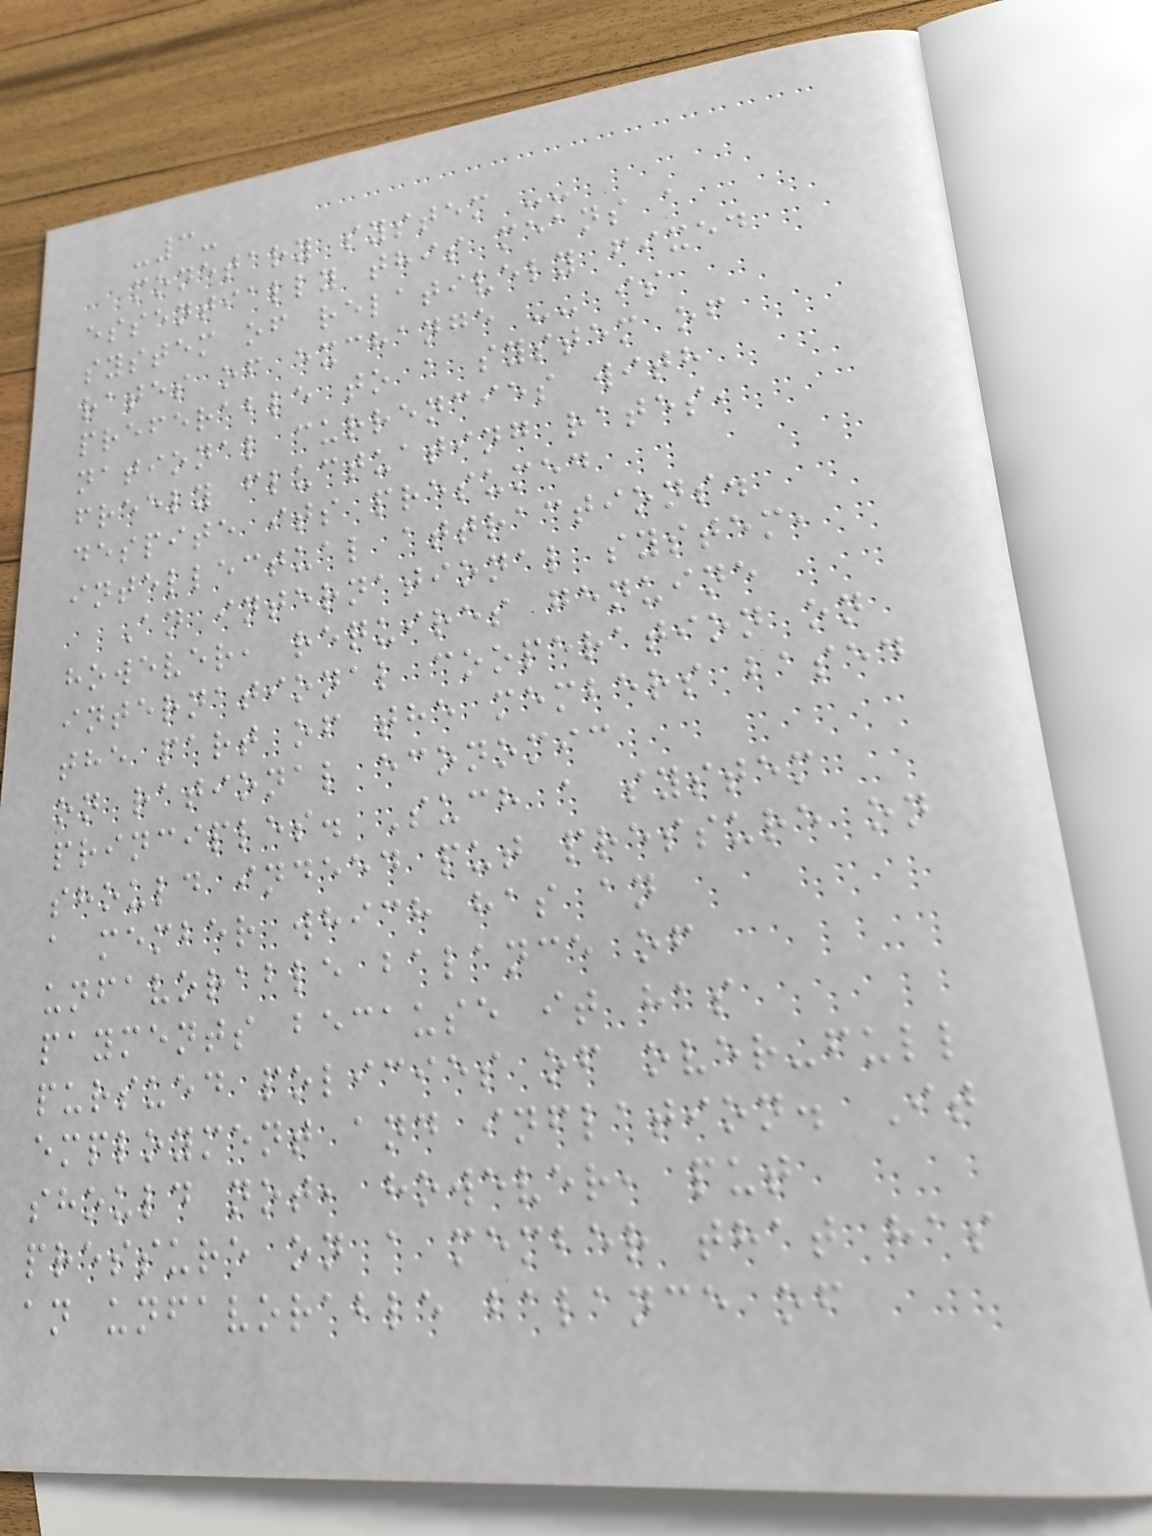-3-
monetary system --
essentially this means a
system of relatively fixed
rates of exchange -- is
preferable to a system of
national currencies with
freely fluctuating rates,
despite its presumed
intellectual attractions.
An international system,
however, requires genuine
international cooperation on
the part of the members based
on rational economic
principles. Such a system
should indeed put pressure on
a member which has an
unfavorable balance of
payments because it has
pursued policies of over-full
employment and inflation. It
should not, however, put
pressure on a member that has
an unfavorable balance of
